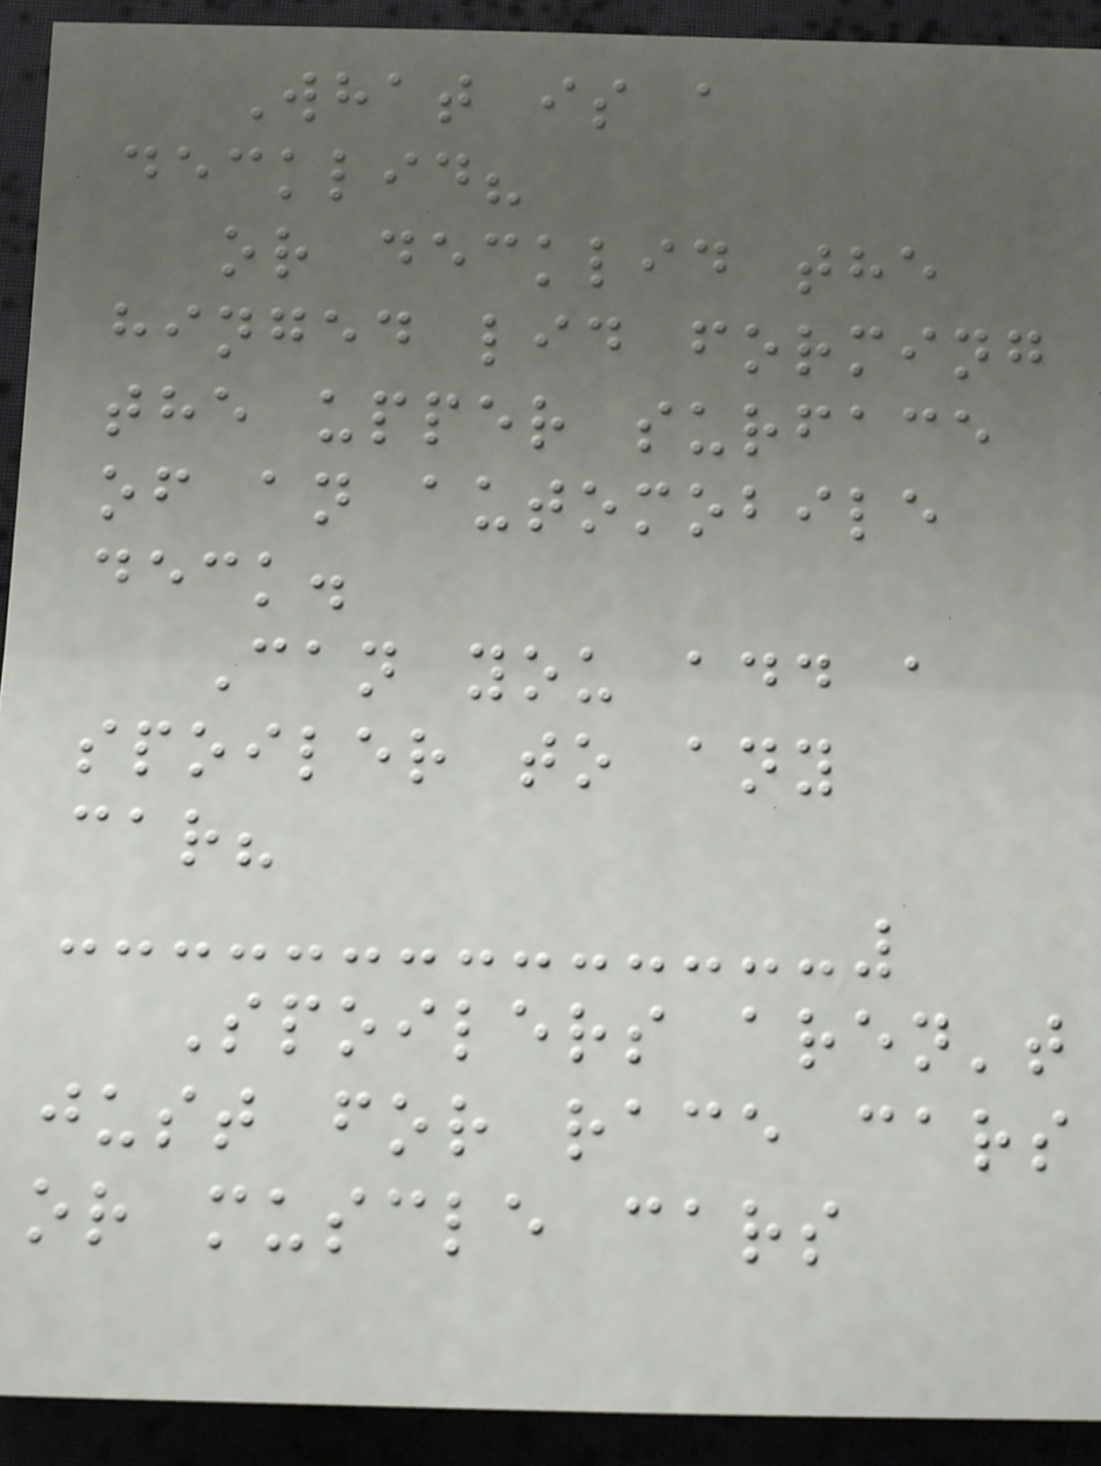What is a
decklid?
or decklid the
hinged lid forming
the upper surface
of an automobile
deck.
Can you add a
spoiler to any
car?
Spoilers aren't
just for race cars
or muscle cars
